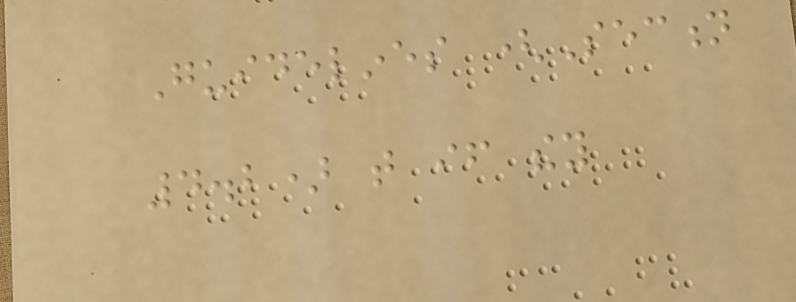Guidelines (Section
4.2) that if they
